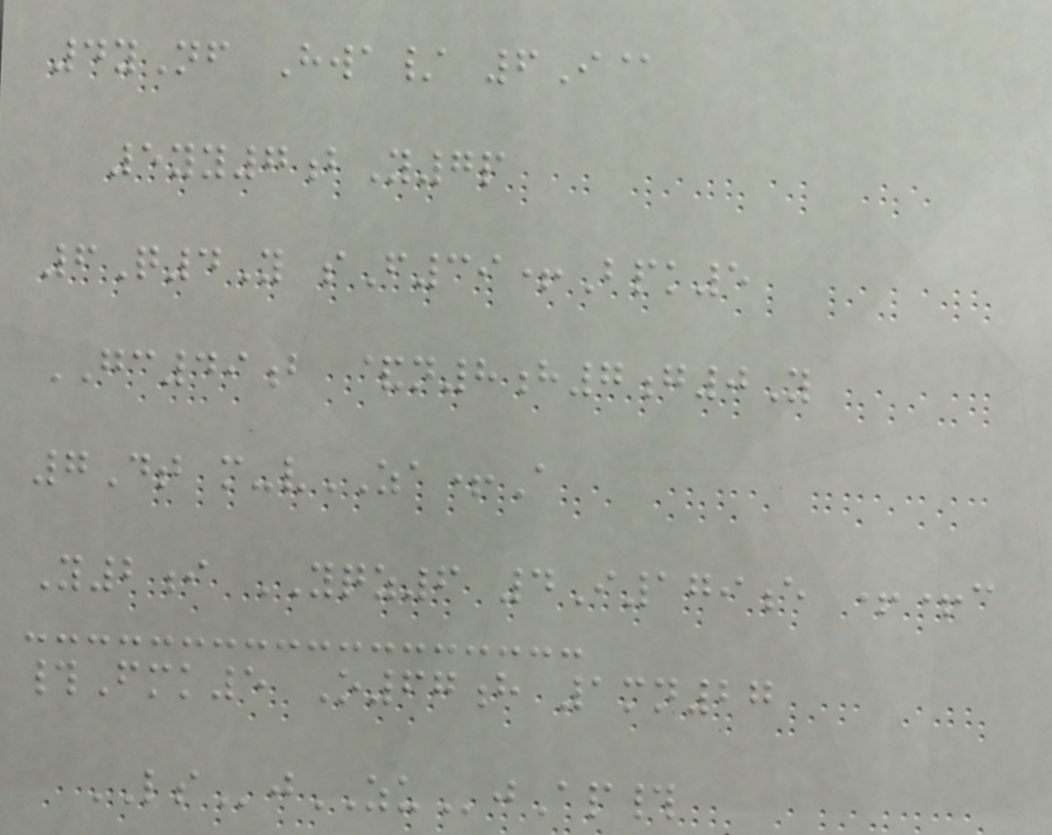4yNf Hwa/ 6I@
5yy7bY7p
6Q4Y sF39+Bpk5
GC49b &n8h7g0Y
7Dt m-vZA+A
Y2i YQZ6 4I179e ++c
#Fmk5 O67h 1mn27
LSjZUjAp#
